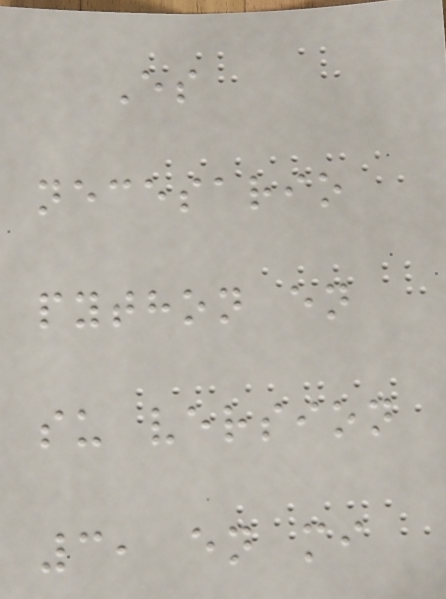Es
necesario
python en
su version
3, en mi
